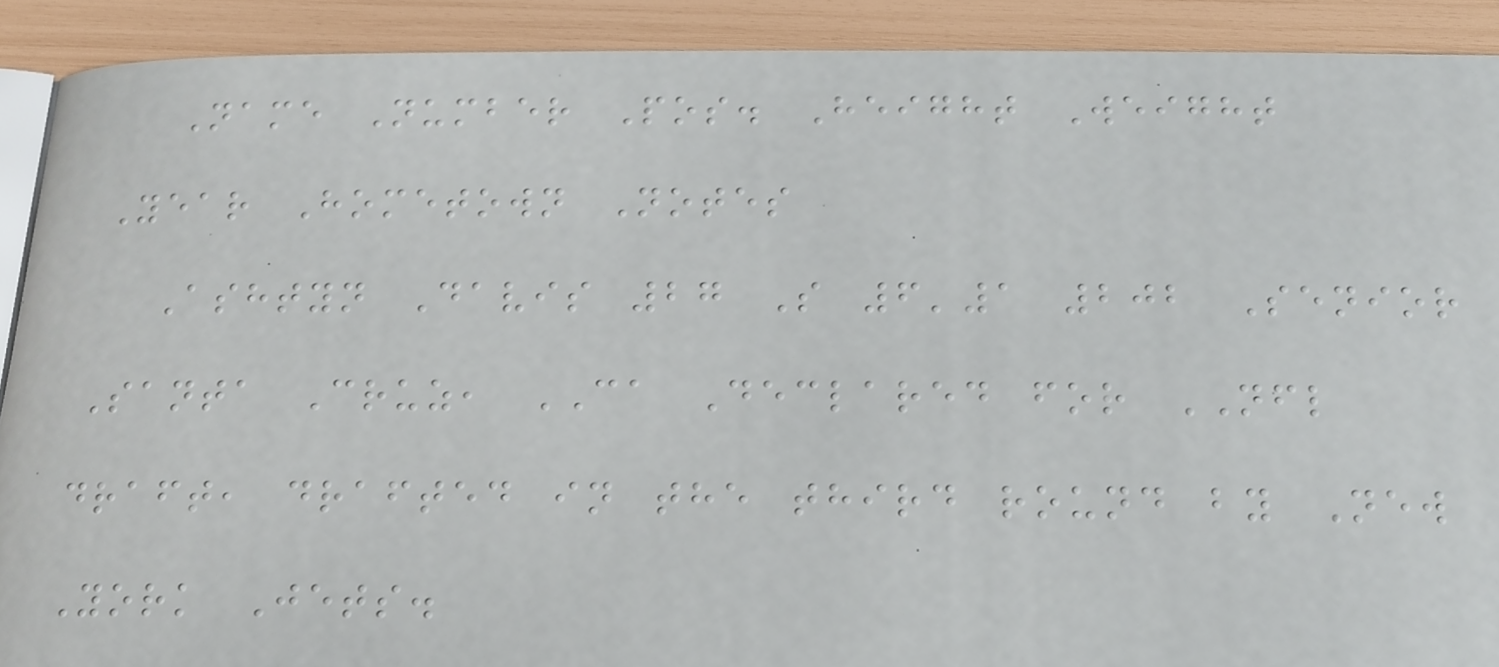Name Number Pos. Height Weight
Year Hometown Notes
Ashtyn Davis 27 S 6'1 202 Senior
Santa Cruz, CA Declared for NFL
draft, drafted in the third round by New
York Jets.
